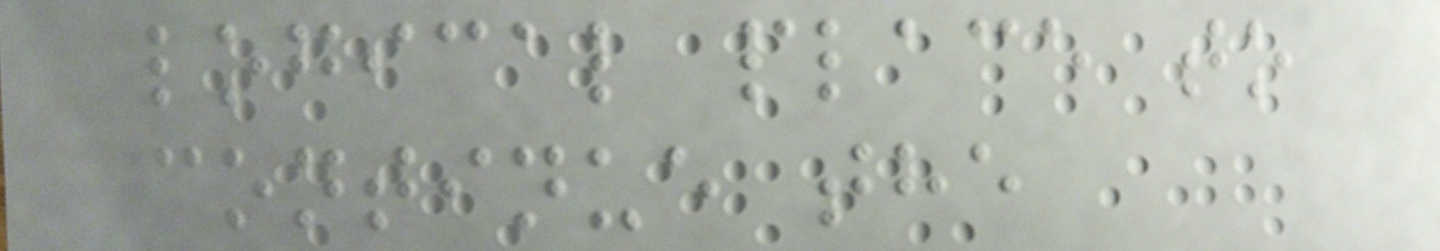logical place to
continue the
